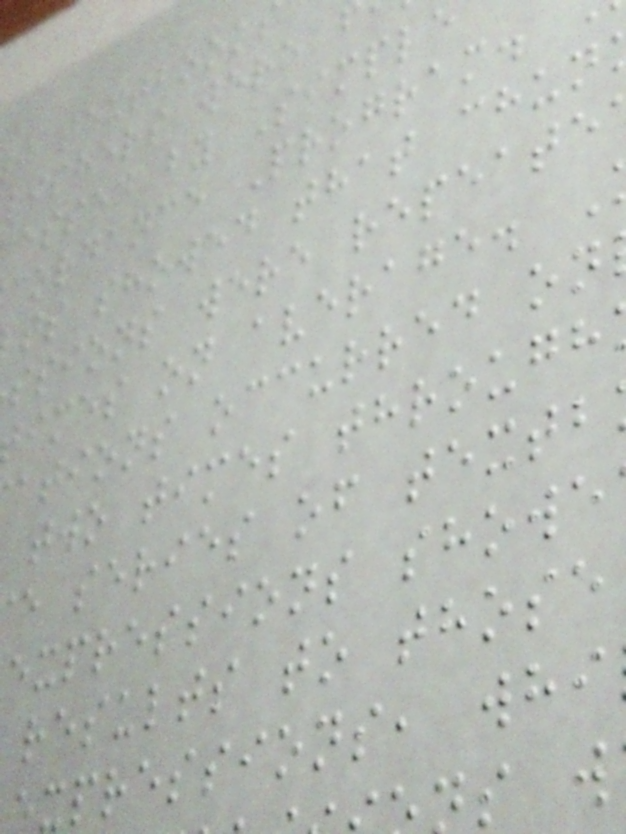i textbook
lishers were f
essed by Simple
cordance Program.
ts showed that chun
ssions were repeate
imes on average.
ations occurred on
two times through
e series of textb
expressions showe
results to those
xpressions, whi
